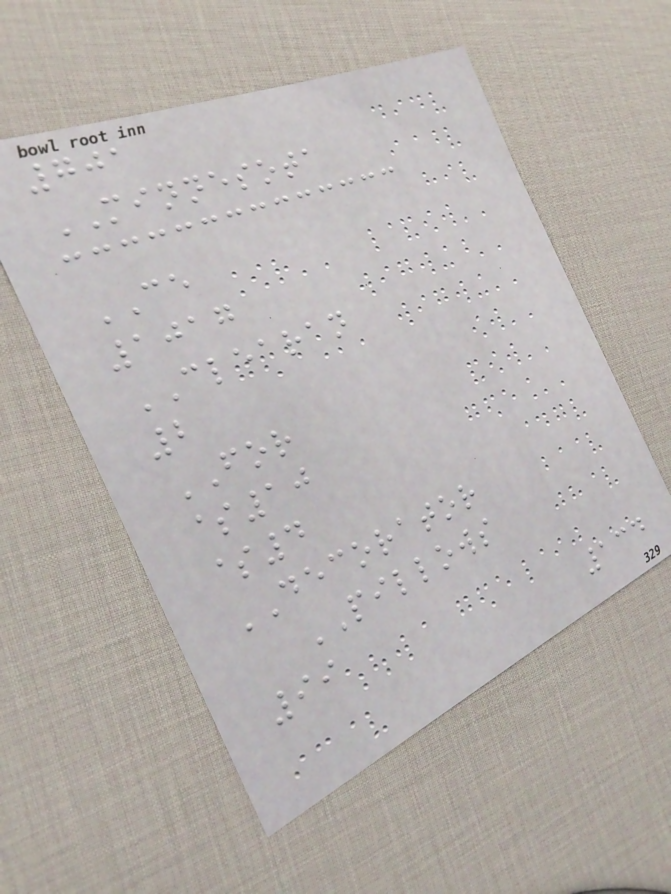701
MINNESOTA
CE
1017
CLEARAN
2
FOR
$10
$4
DECORATOR
PILLOWS
99
134
